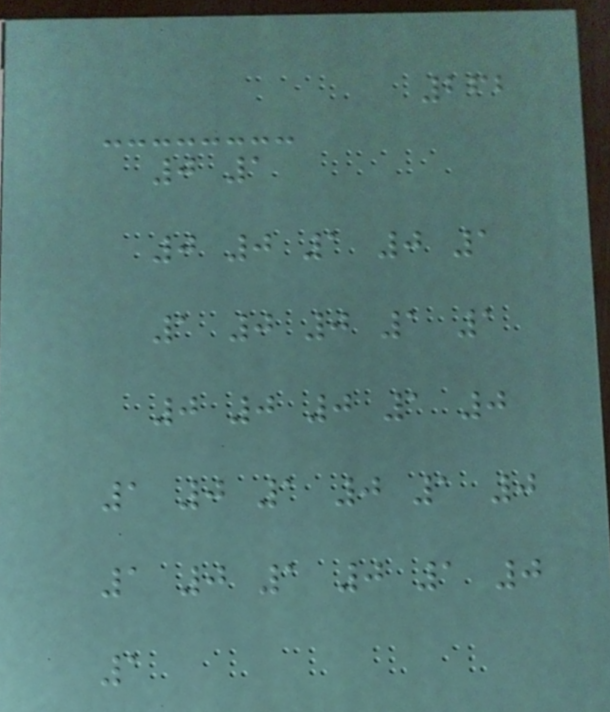262
0 1
0 0 1 0 1
1 0 0 1 1
0 0 0 1 0
1 0 1 0 1 0
1 0 1 0 1 0
1
